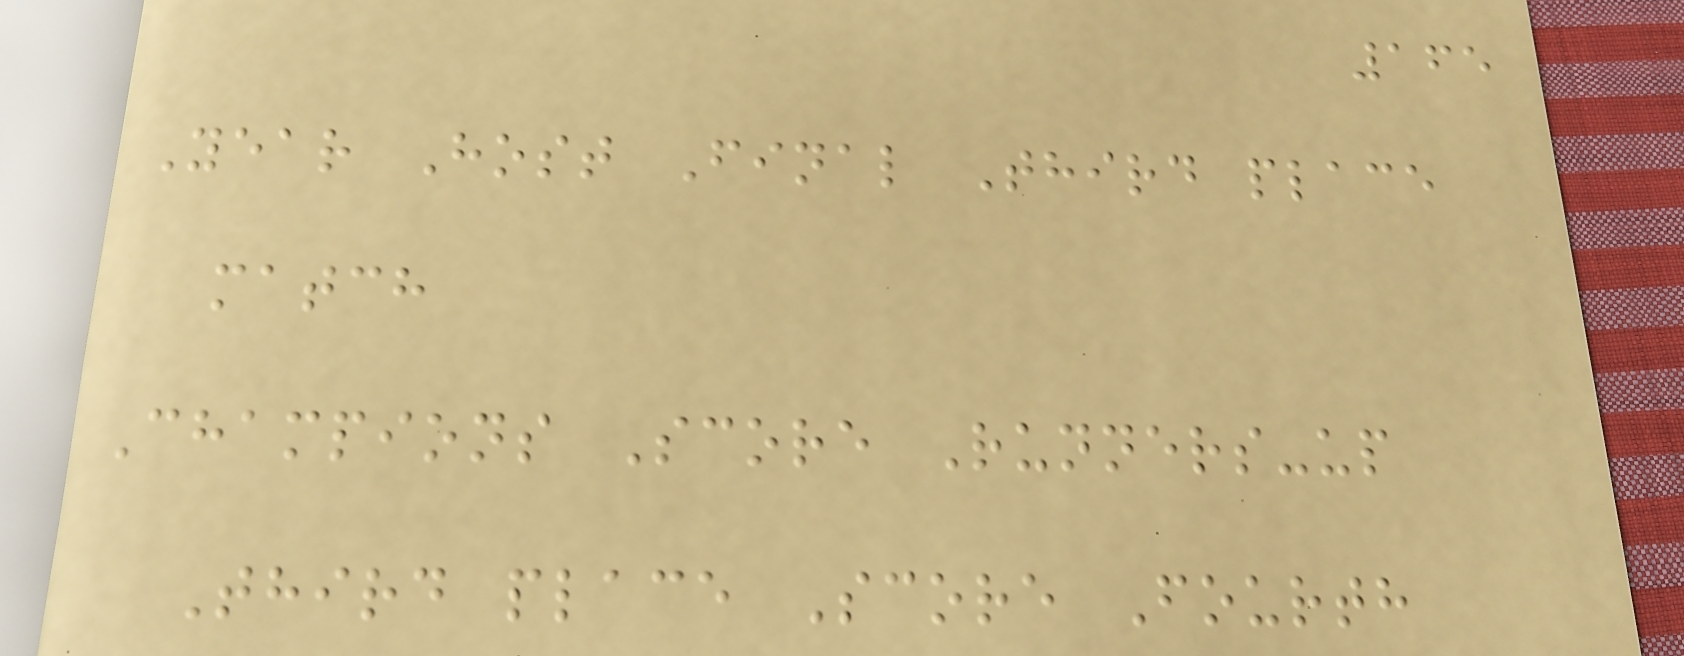165
Year Host Final Third place
match
Champions Score Runners-up
Third place Score Fourth
